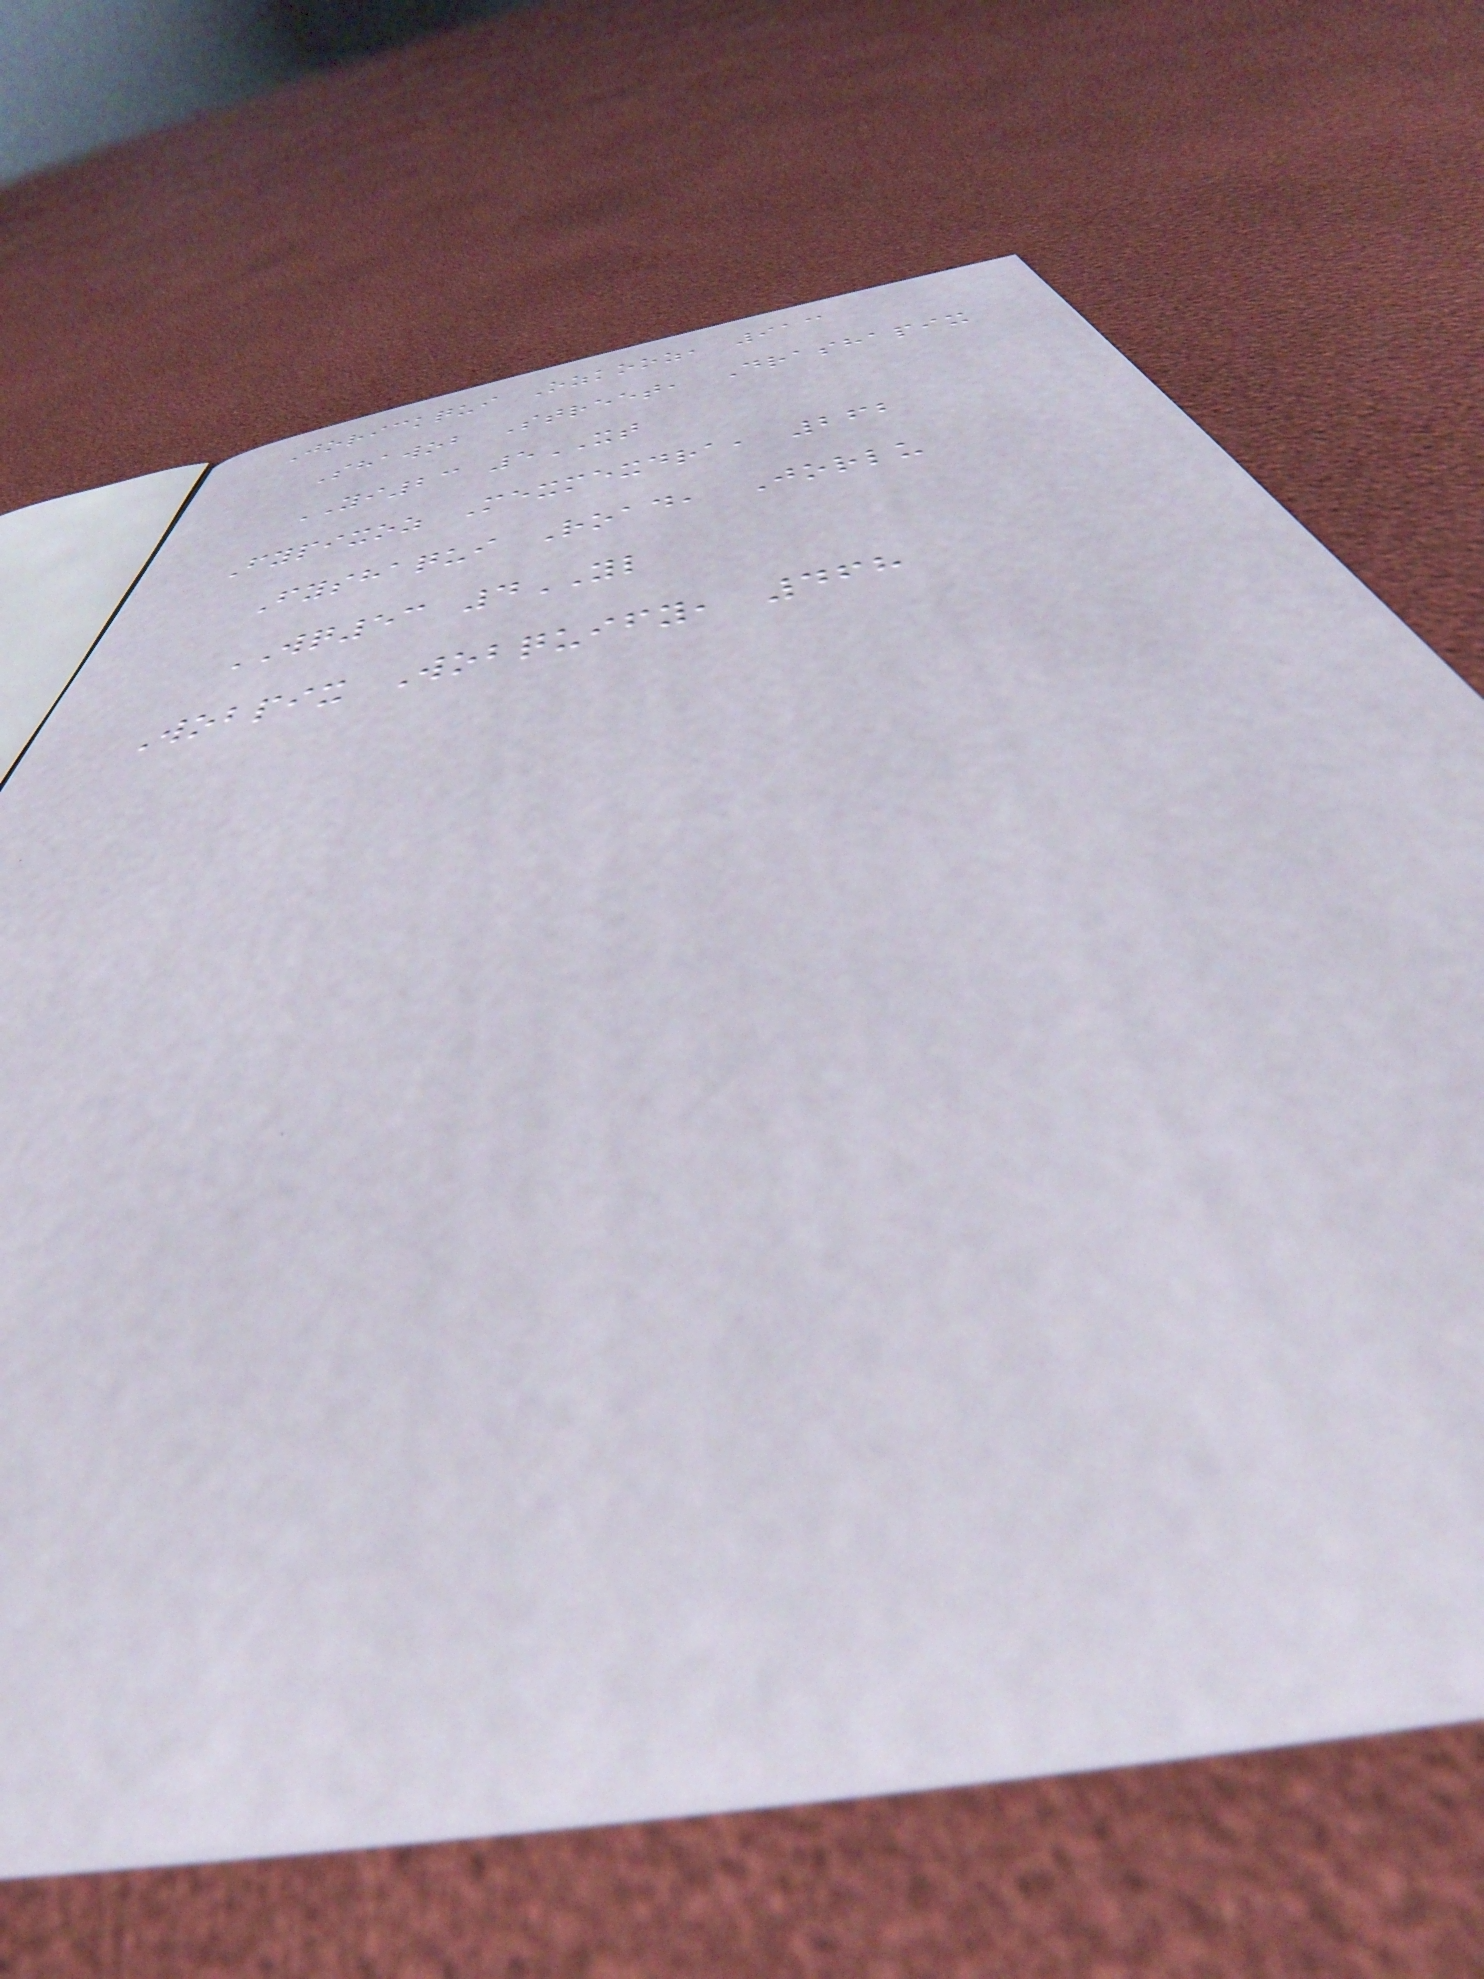Jorickqui Ozkooz, 913
Shawob Street, Drashapix
YI23 5XT
Fypixoz Mexmexdra, 262
Fyshaqui Road, Jorlu
WQ53 4YL
Wobpix Wobquify, 468
